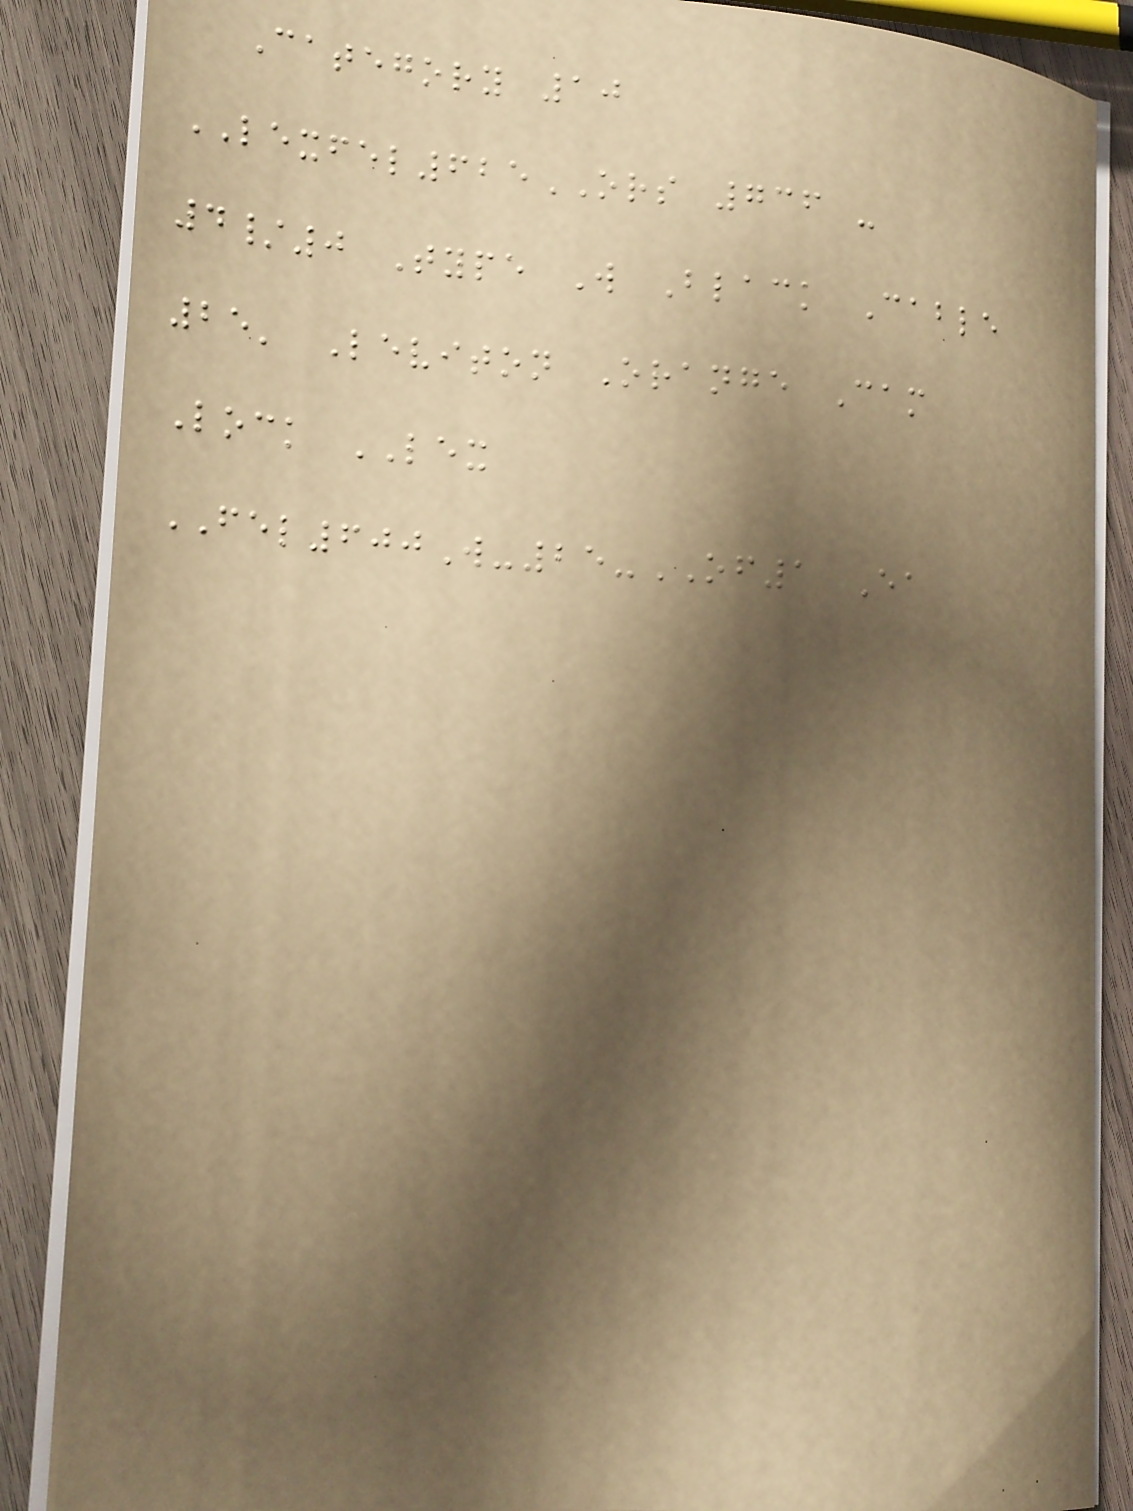Category 10
LEXFEL625ORS 736 -
4/0 Type W Black Cable
25' Leviton Orange Cam
Lock LEX
FEL600W-25-OF1 Ea
